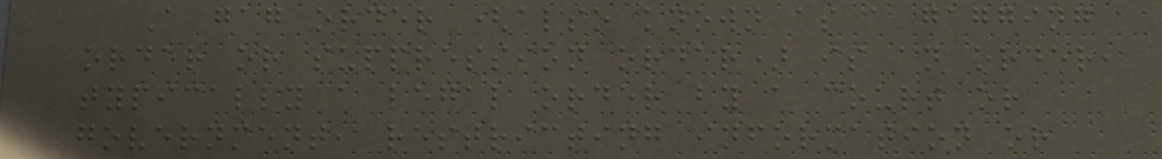A gag order (also known as a gagging
order or suppression order) is an order,
typically a legal order by a court or
government, restricting information or
